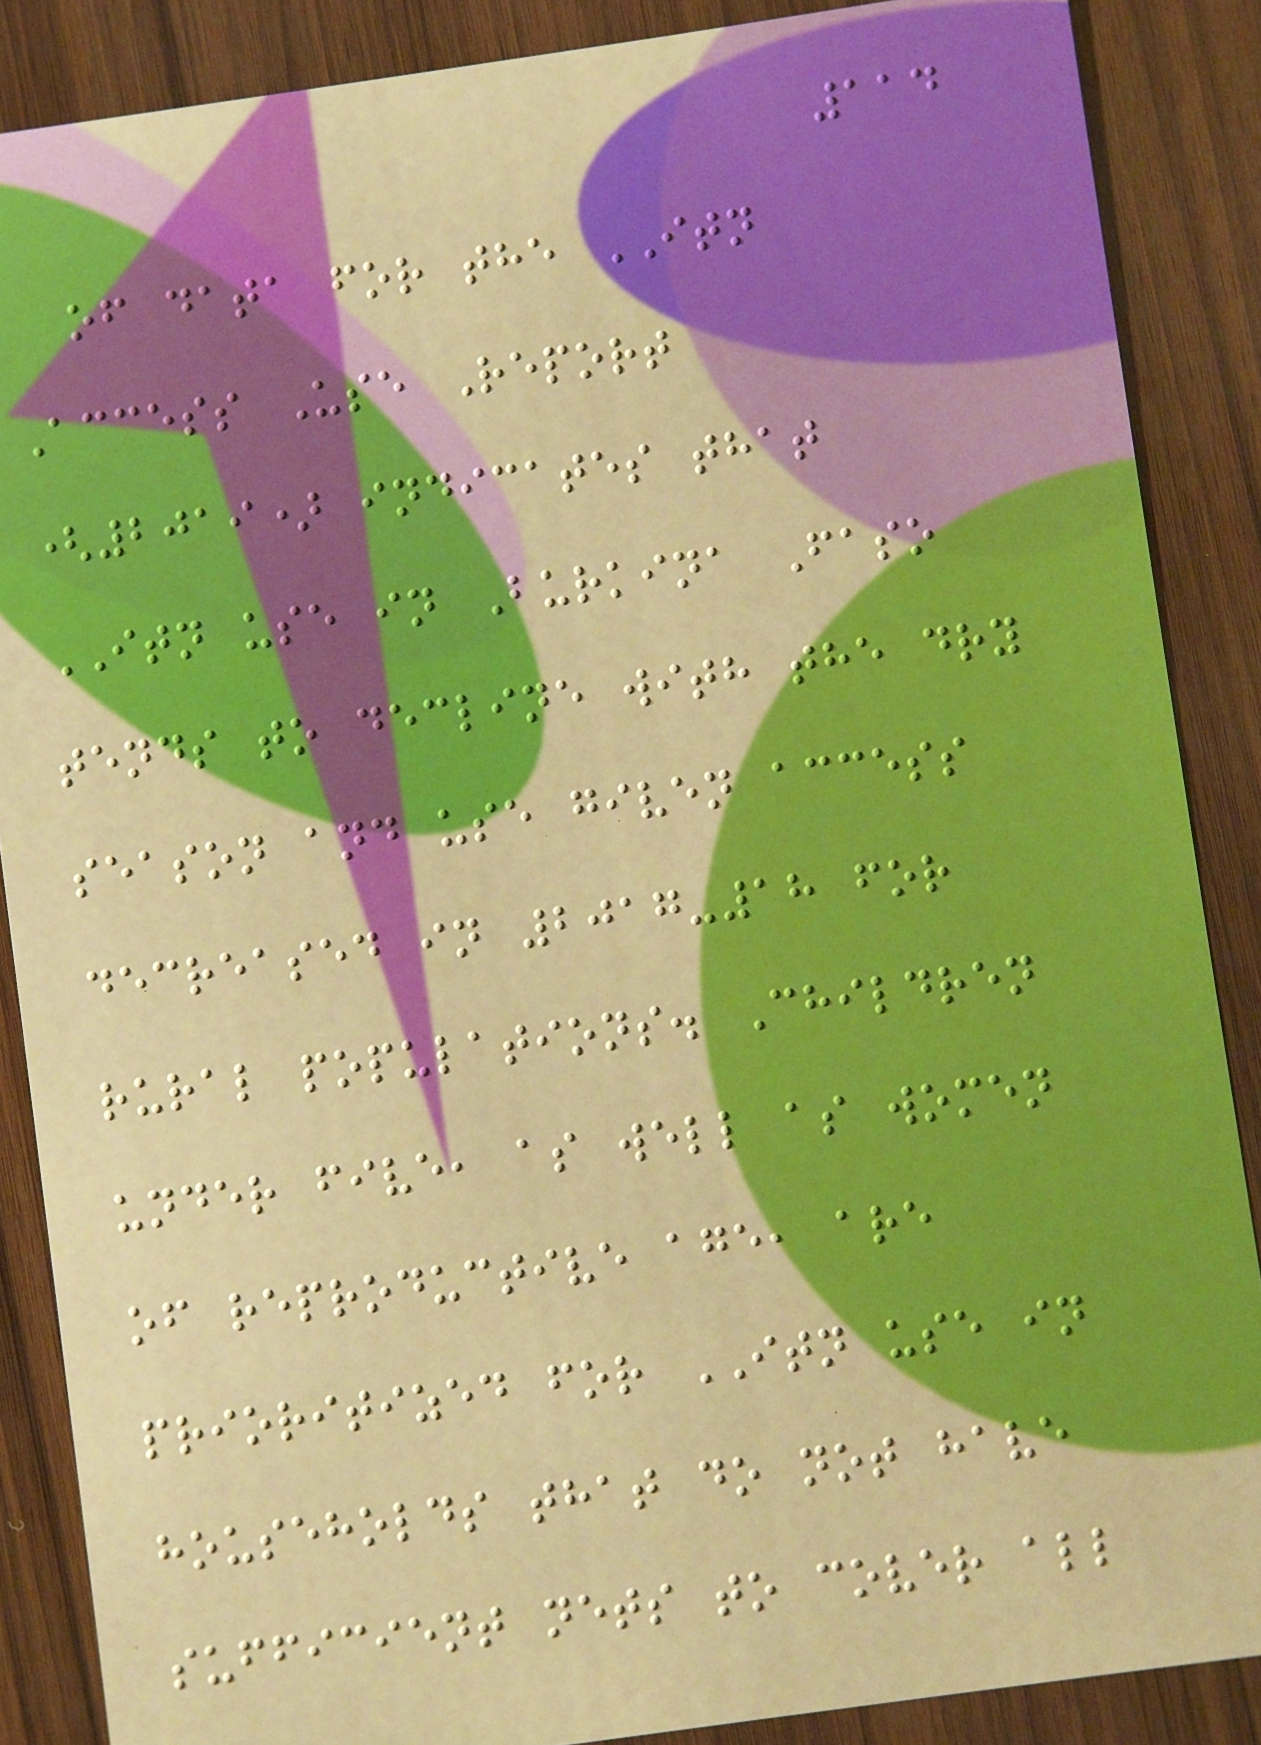114
of data for the ITN
Access Use Report
(2019) indicates that
ITN use in Burkina Faso
tends to decline with the dry
season and use given access
decreased in 2017-18 for
rural populations. Children
under five, as well as women
of reproductive age, are
prioritized for ITN use in
households that do not have
sufficient nets to cover all
